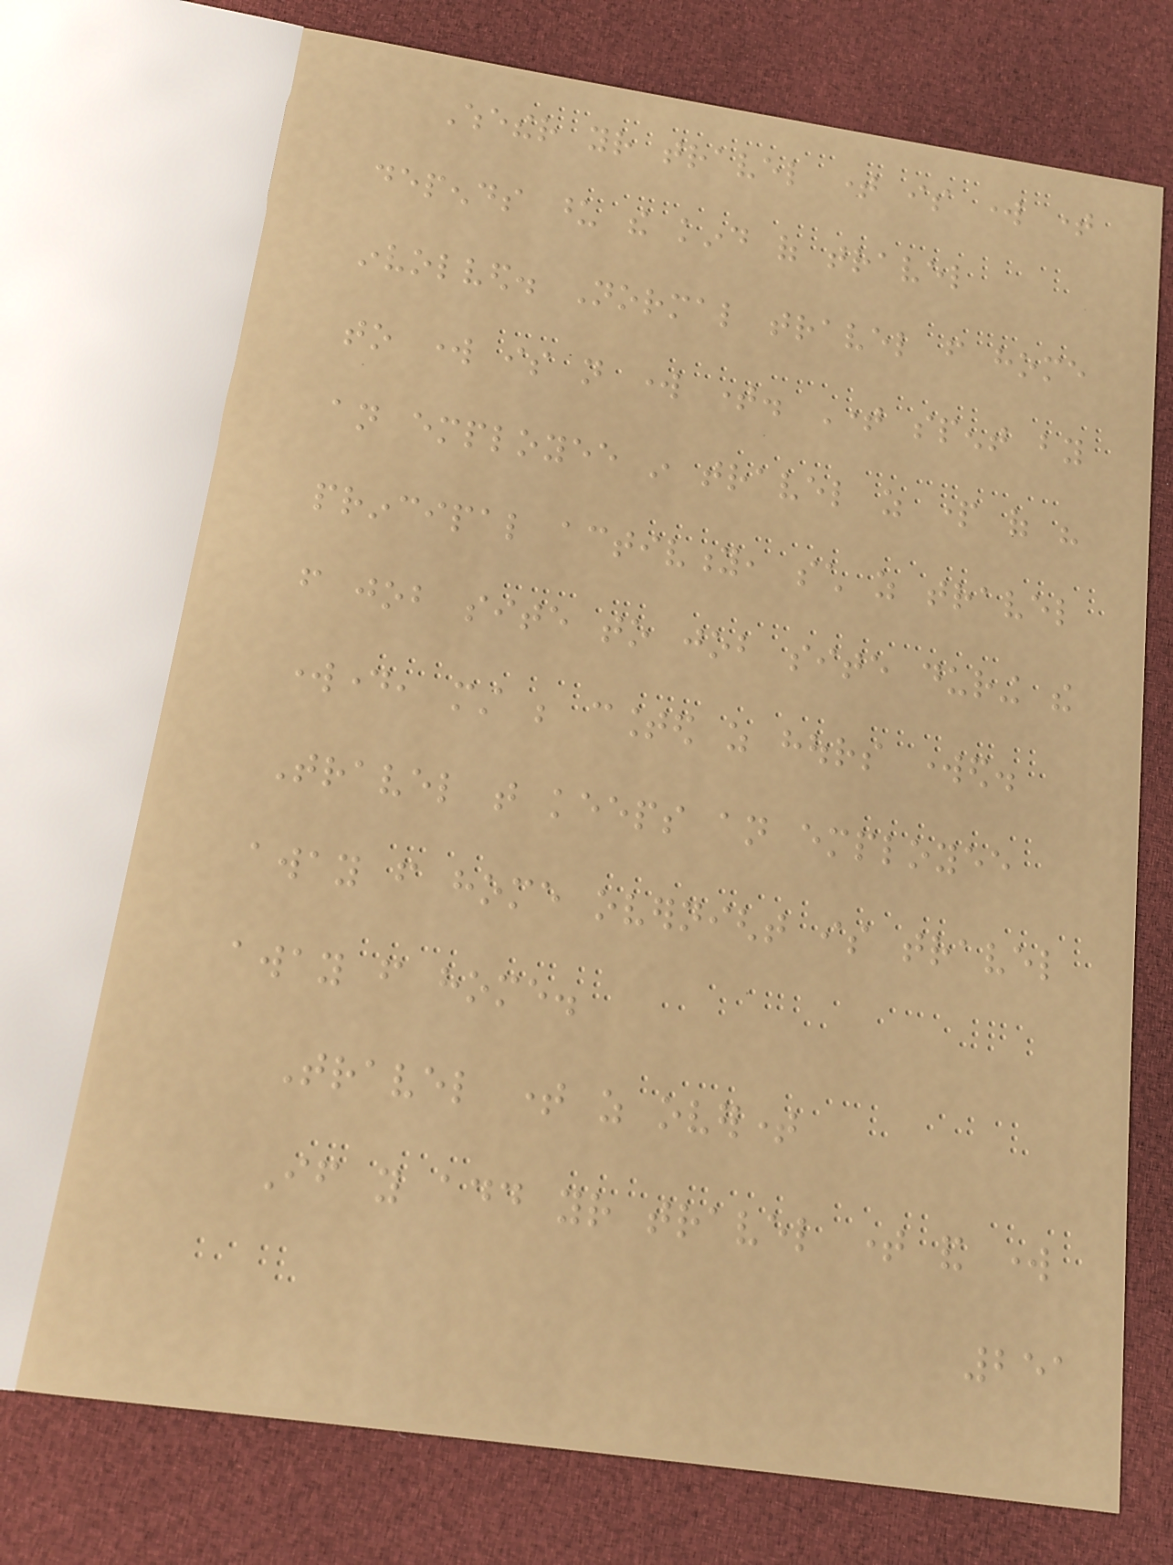Whether your travel time is work time
depends upon the kind of travel
involved. Normal travel from home
to work is not work time. Time spent by
an employee in travel as part of his
principal activity, such as travel
from job site to job site during the
workday, must be counted as hours worked.
Travel that keeps an employee
away from home overnight is travel
away from home.
Travel time as overtime
If you add your travel time and work
251
